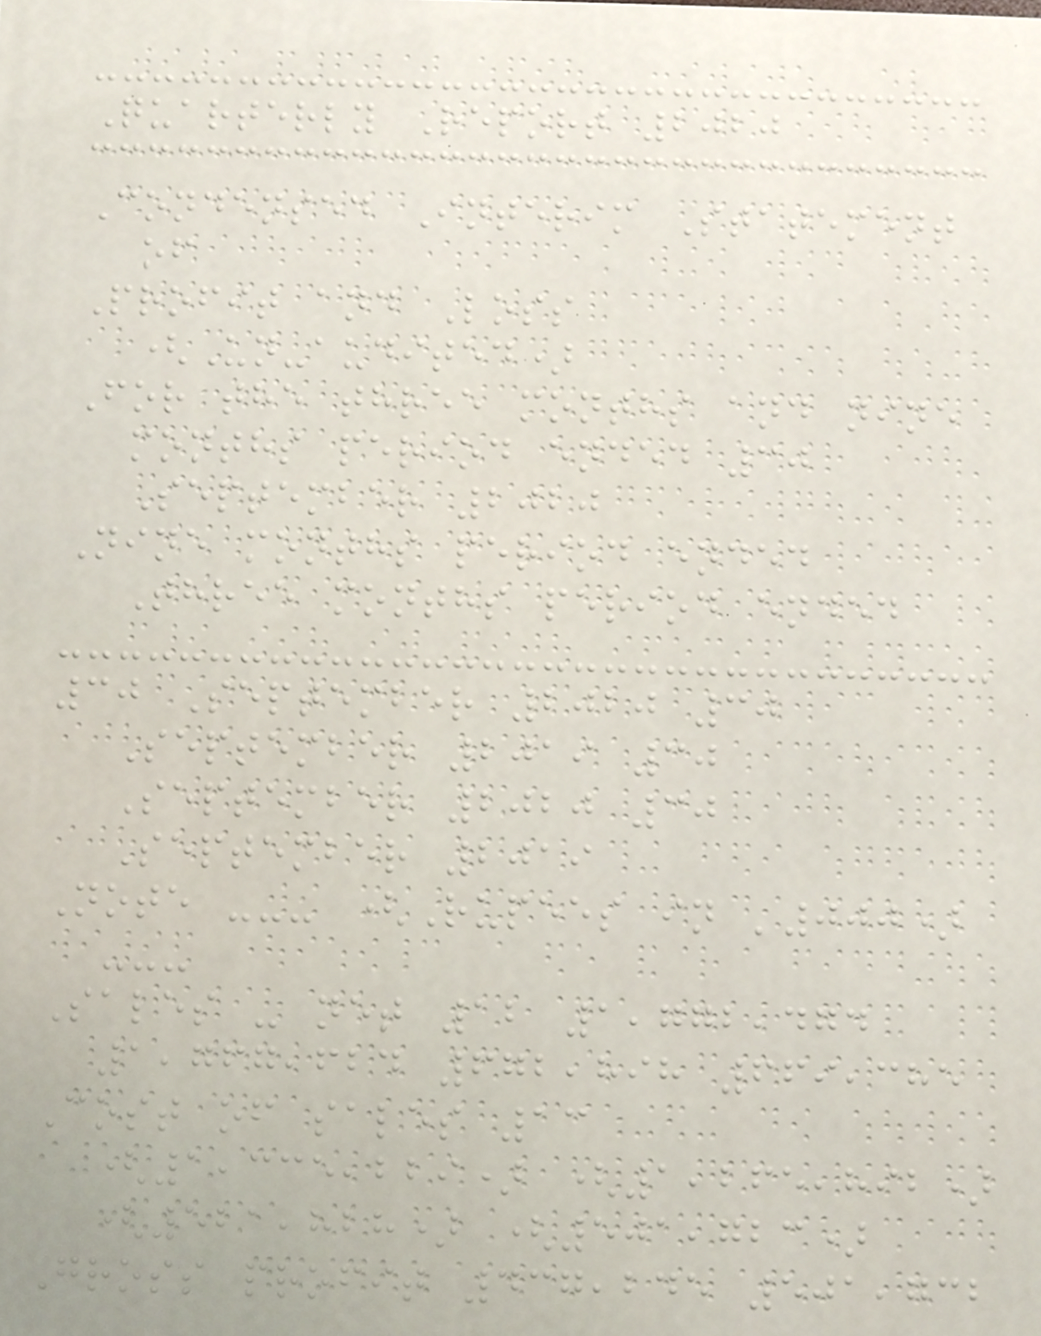Quarterly Report 2020
Condensed Interim Statement
of
Profit and Loss
(Un-audited)
For the three months and nine
months period ended 30
September 2020
Nine months period ended
Three months period ended
30 September 2020 30
September 2019 30
September 2020 30
September 2019
Note --- (Rupees in '000)
---
Sales - net 12 1,772,474
1,767,624 672,898 669,385
Cost of sales 13
(1,335,229) (1,265,892)
(521,828) (501,723)
Gross profit 437,245 501,732
